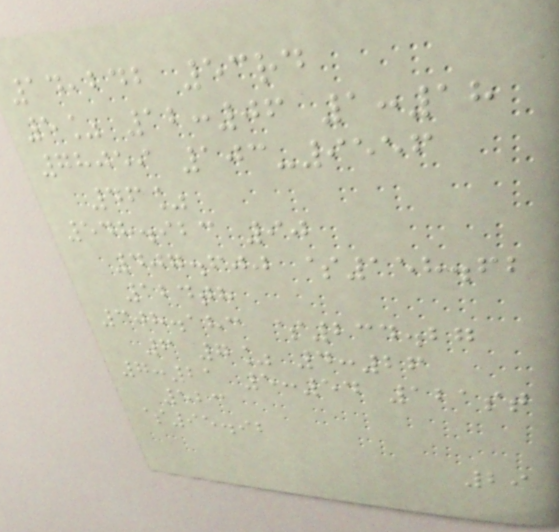14,242 53rd
5% 12:06 1:18
78059 103-9556
46%
548.923 90
407.600 $158.62
124th
308.183 $234.27
6 7% 4:26
7:21 5:54 121st
523
$95.92
29
